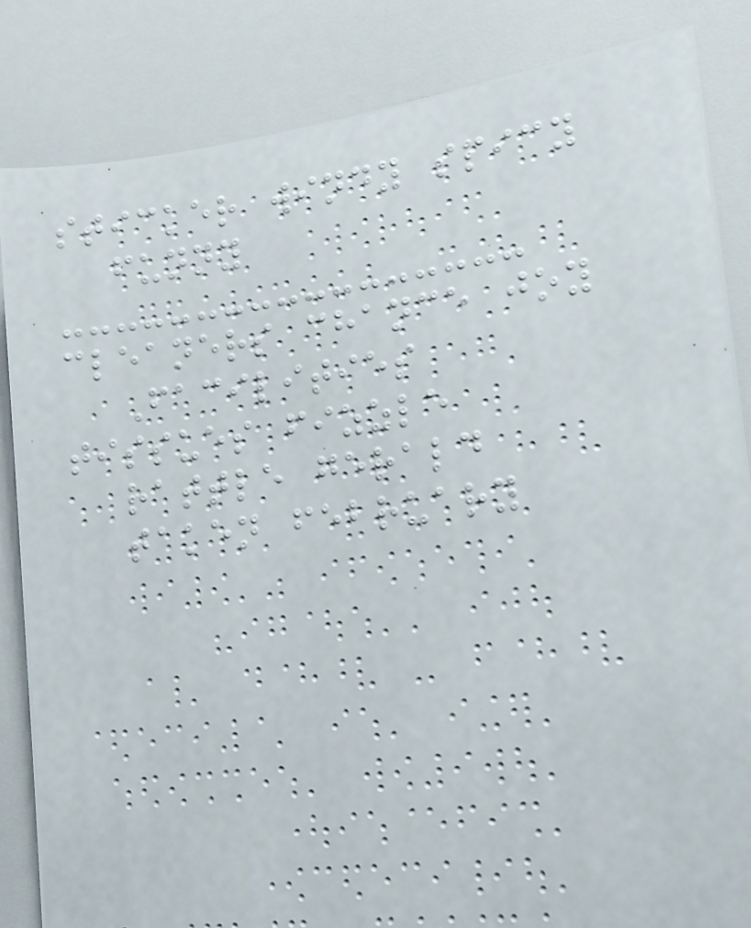sticker windy spicy
funny
cleaners chance joy
Facilities
tissues fizzle
rattle gerald
taken february
